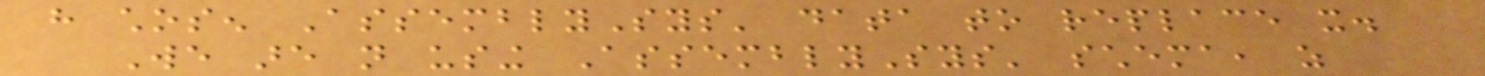have chosen AssemblySys' data to replace it.
We are not using AssemblySys' schema, as
